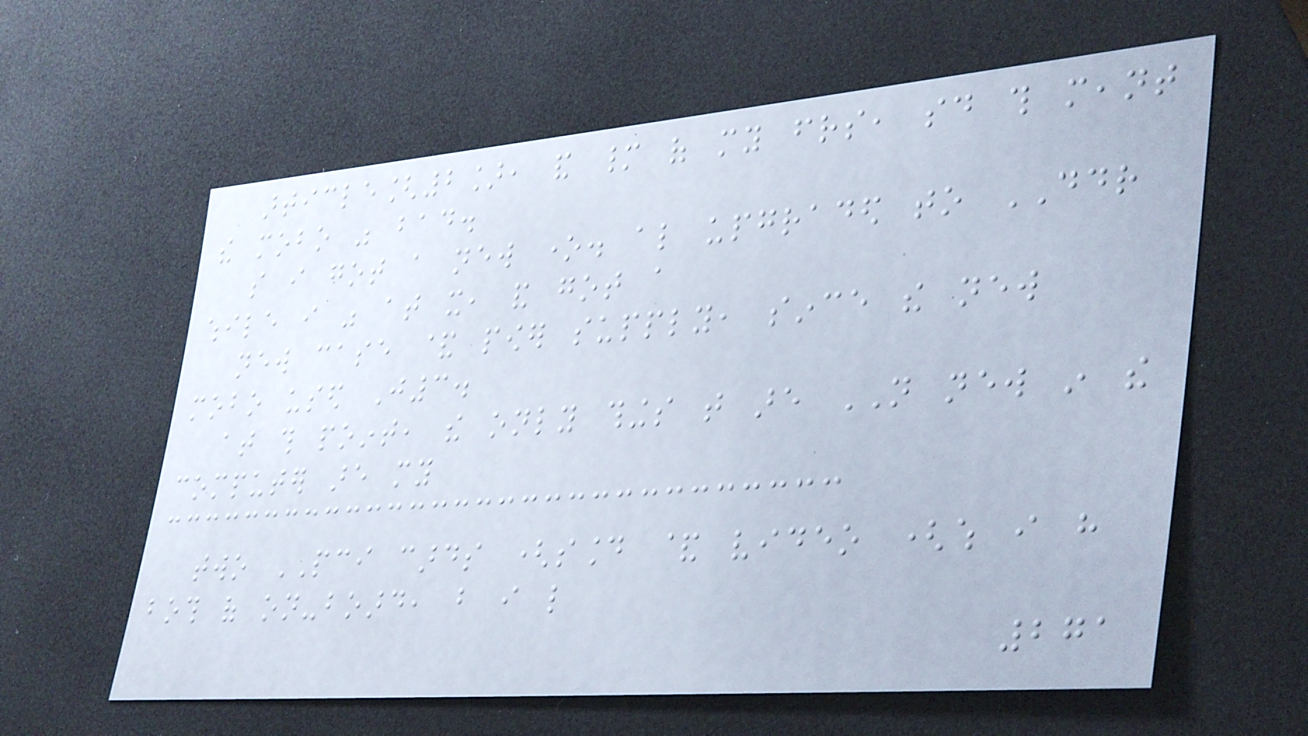article[2], and many of my friends, said this meant
the mobo was bad.
so i got a new one. also upgraded to DDR
while i was at it, and got a
new case & power supply, since the new
mobo used J3.
at this point, the only things that are NOT new in the
computer are my
two PCI cards (sound & video (which i have
both of on-board, but i like
271
